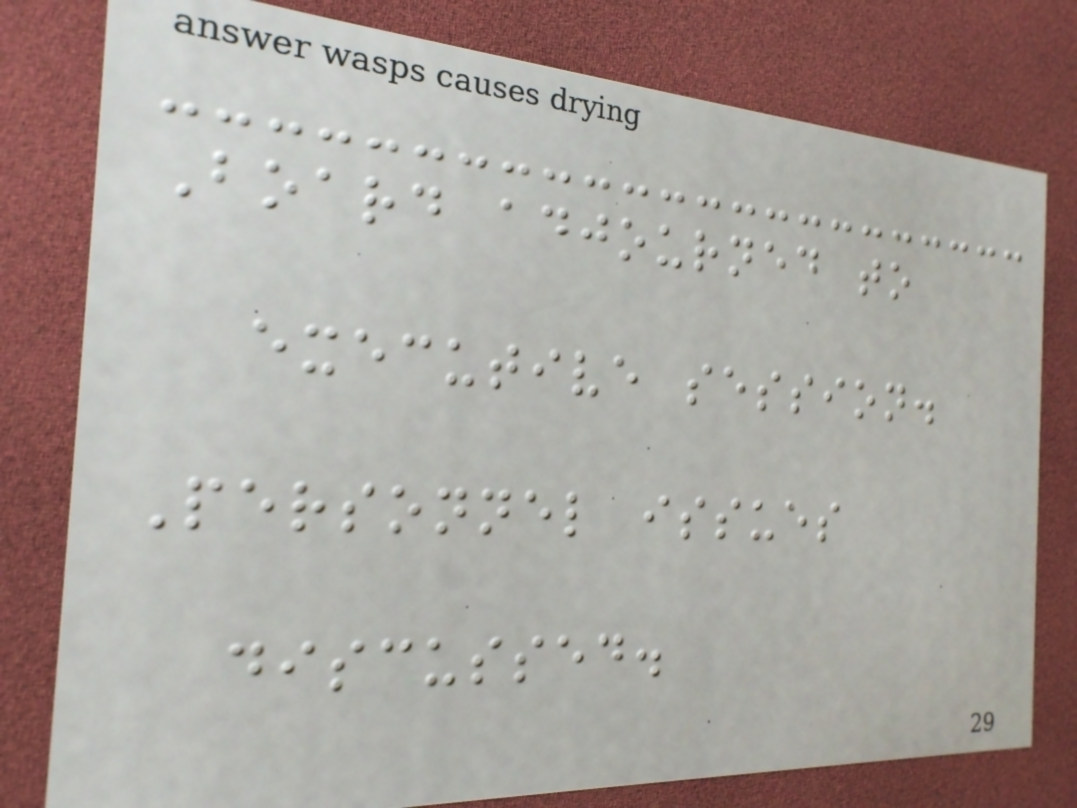Board adjourned to
executive session.
Personnel issues
discussed.
